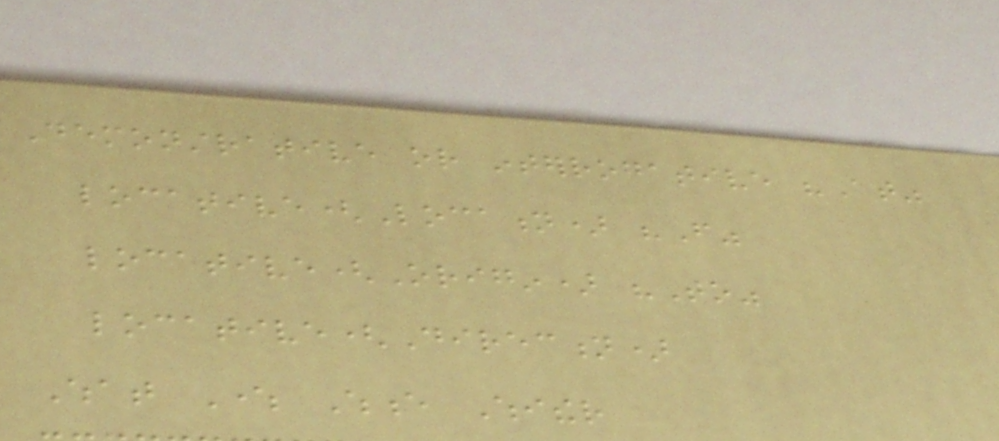Demonstrative or interrogative "At"
locative(Location) "From"
locative(Origin) "To"
locative(Direction)
What Where Whence Whither
